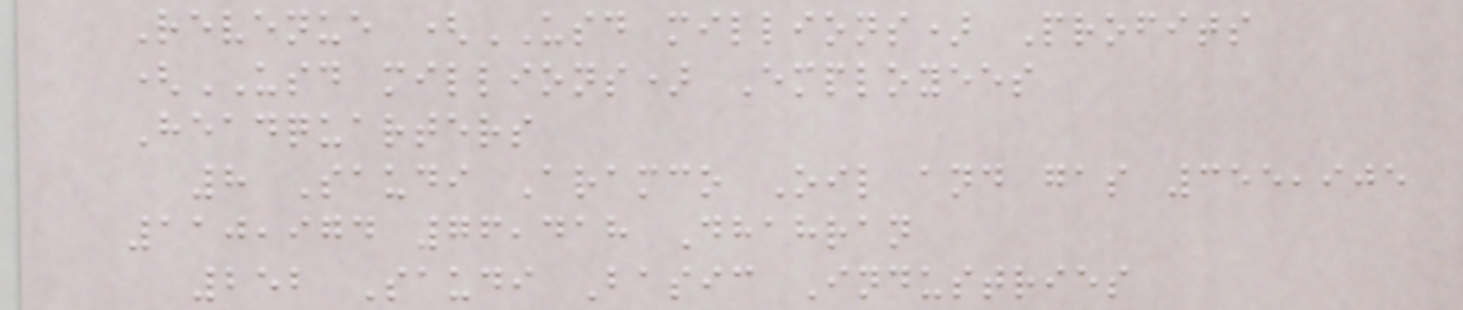Revenue (USD millions) Profits
(USD millions) Employees
Headquarters
8 Saudi Aramco Oil and gas 355,905
110,974 76,418 Dhahran
252 Saudi Basic Industries
